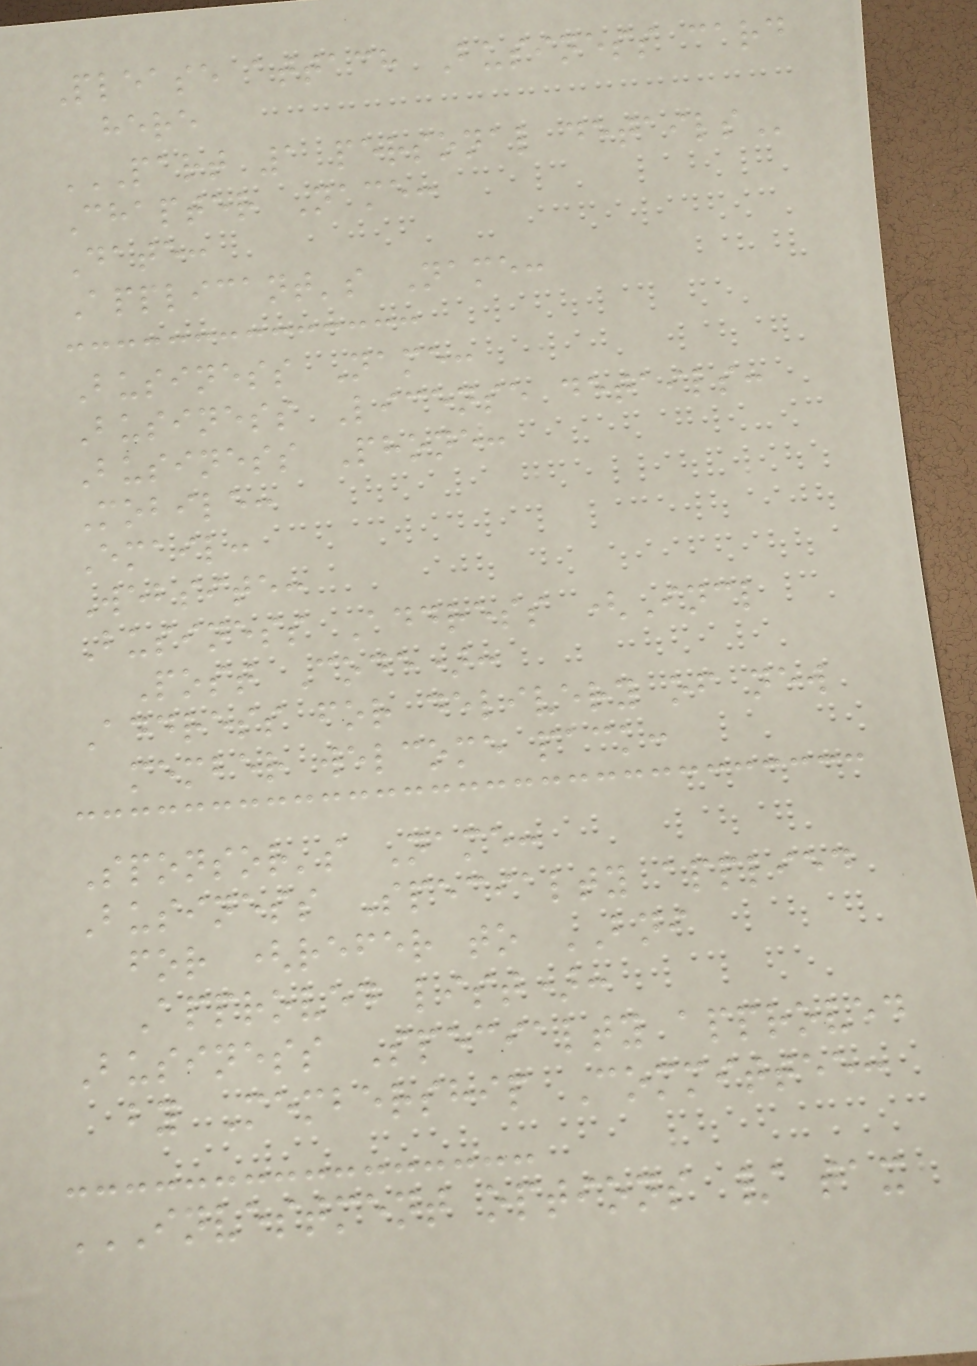Please attach Business card
here
PART 1 PERSONAL DETAILS
Chapter Name:
Date:
Applicant's Name:
Business Name:
Business License details:
Business Phone:
Mobile:
Email:
Website:
Business Address (Incl
Post Code):
Address for delivery of new
member welcome pack:
Sponsor's Name:
Business Specialty applied
for (refer to BNI
Approved list):
Business Specialty approved
by Membership Committee:
INVESTMENT OPTIONS / TAX
